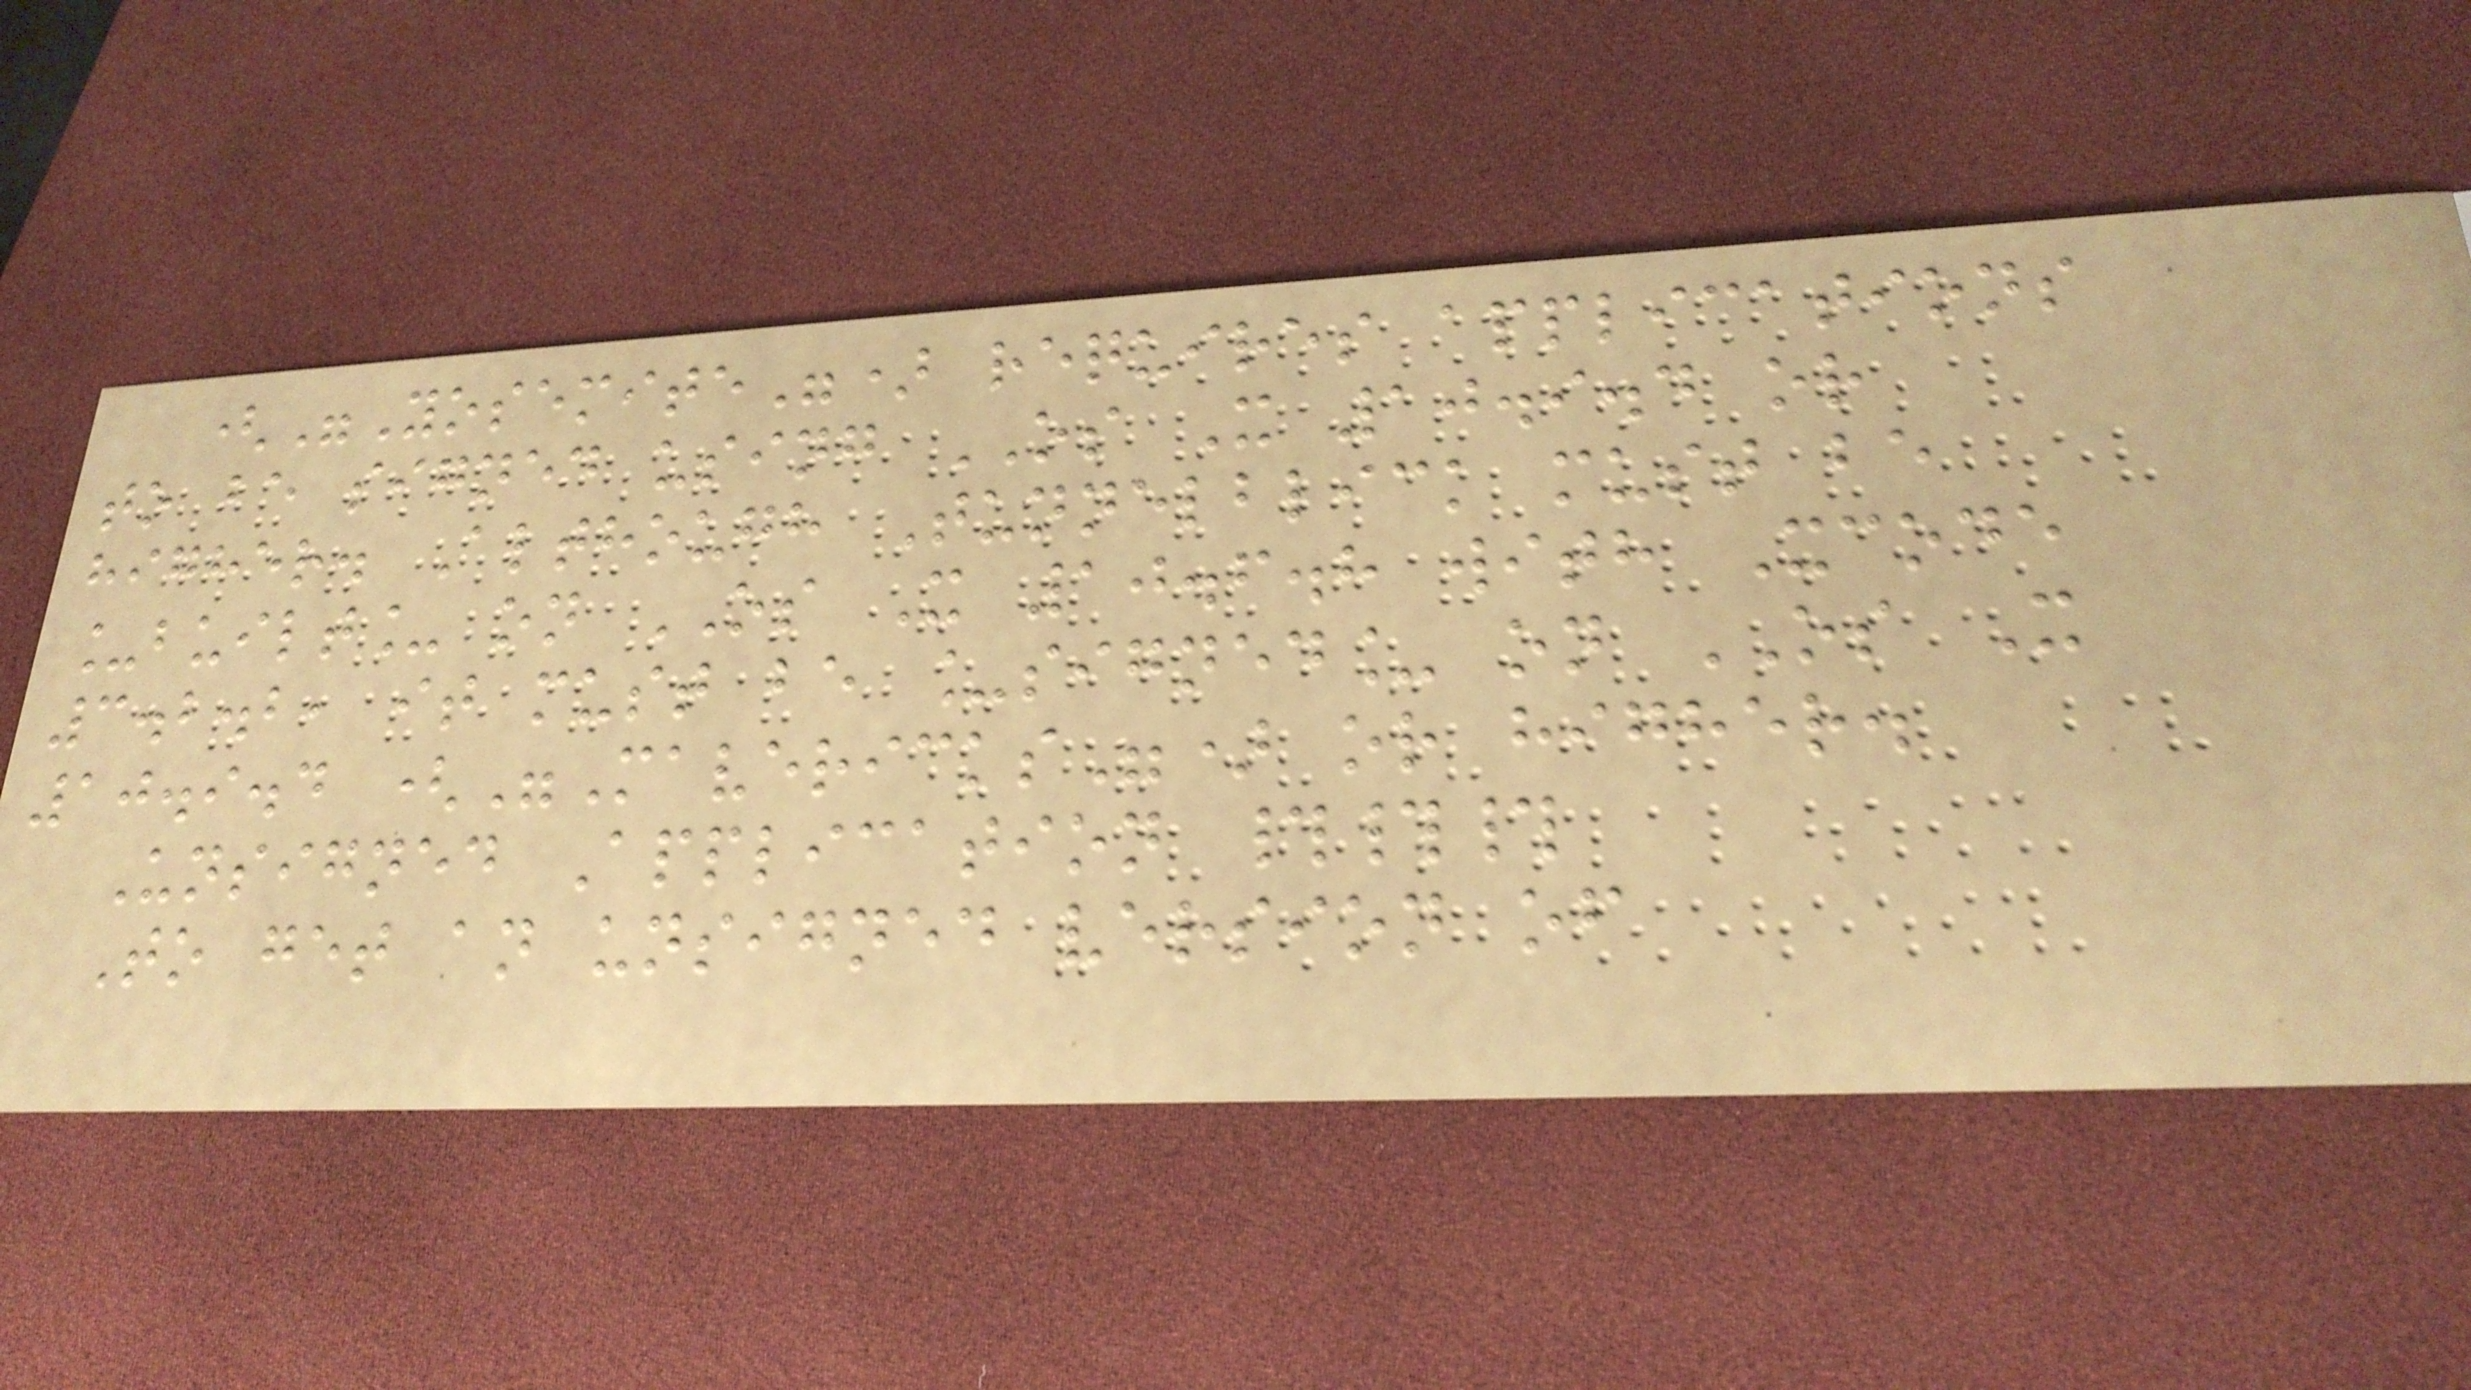("Yosemite") requires applications
to be signed using OS X 10.9.4 or
higher. Although Tunnelblick must be
_built_ on OS X 10.6.8 with Xcode
3.2.2, it must be _signed_ on OS X
10.9.4 ("Mavericks") or higher.
Unsigned Application ###
To get an unsigned version of
